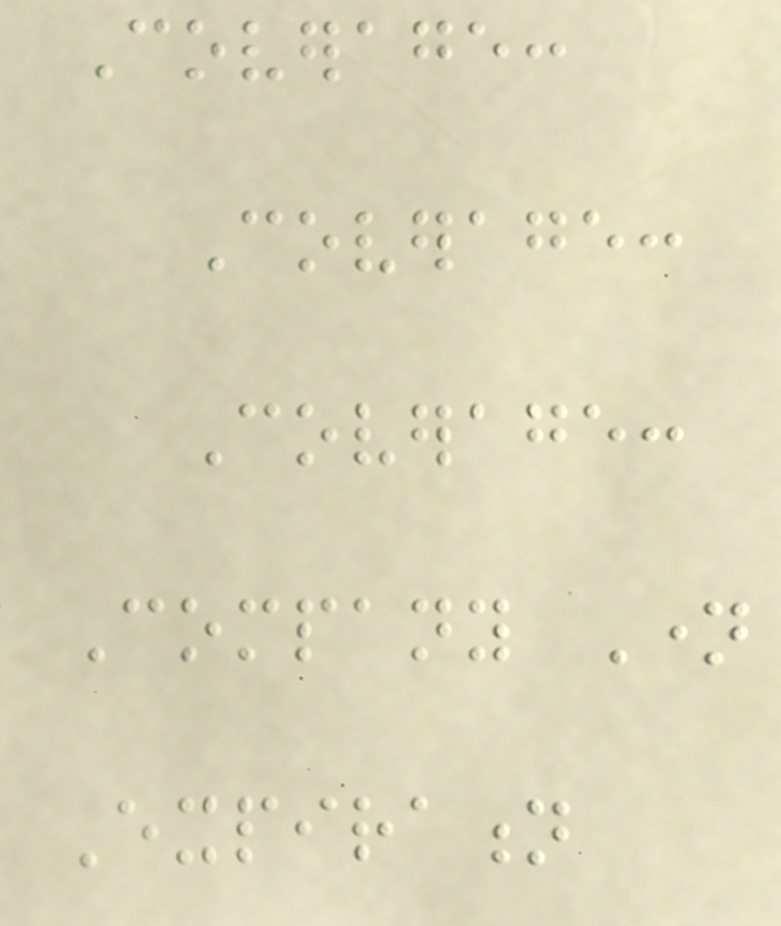Coverage:
Coverage:
Coverage:
Company Name
Expiration
